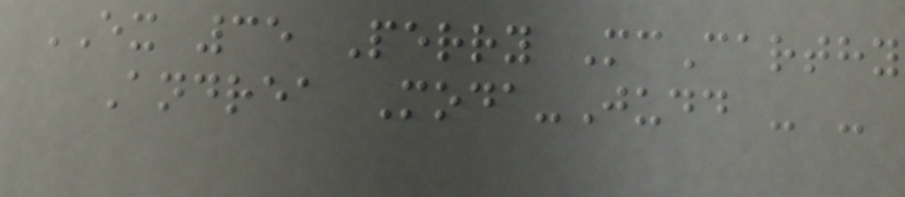EX 35 Perry McCarthy
Andrea Moda-Judd - -
